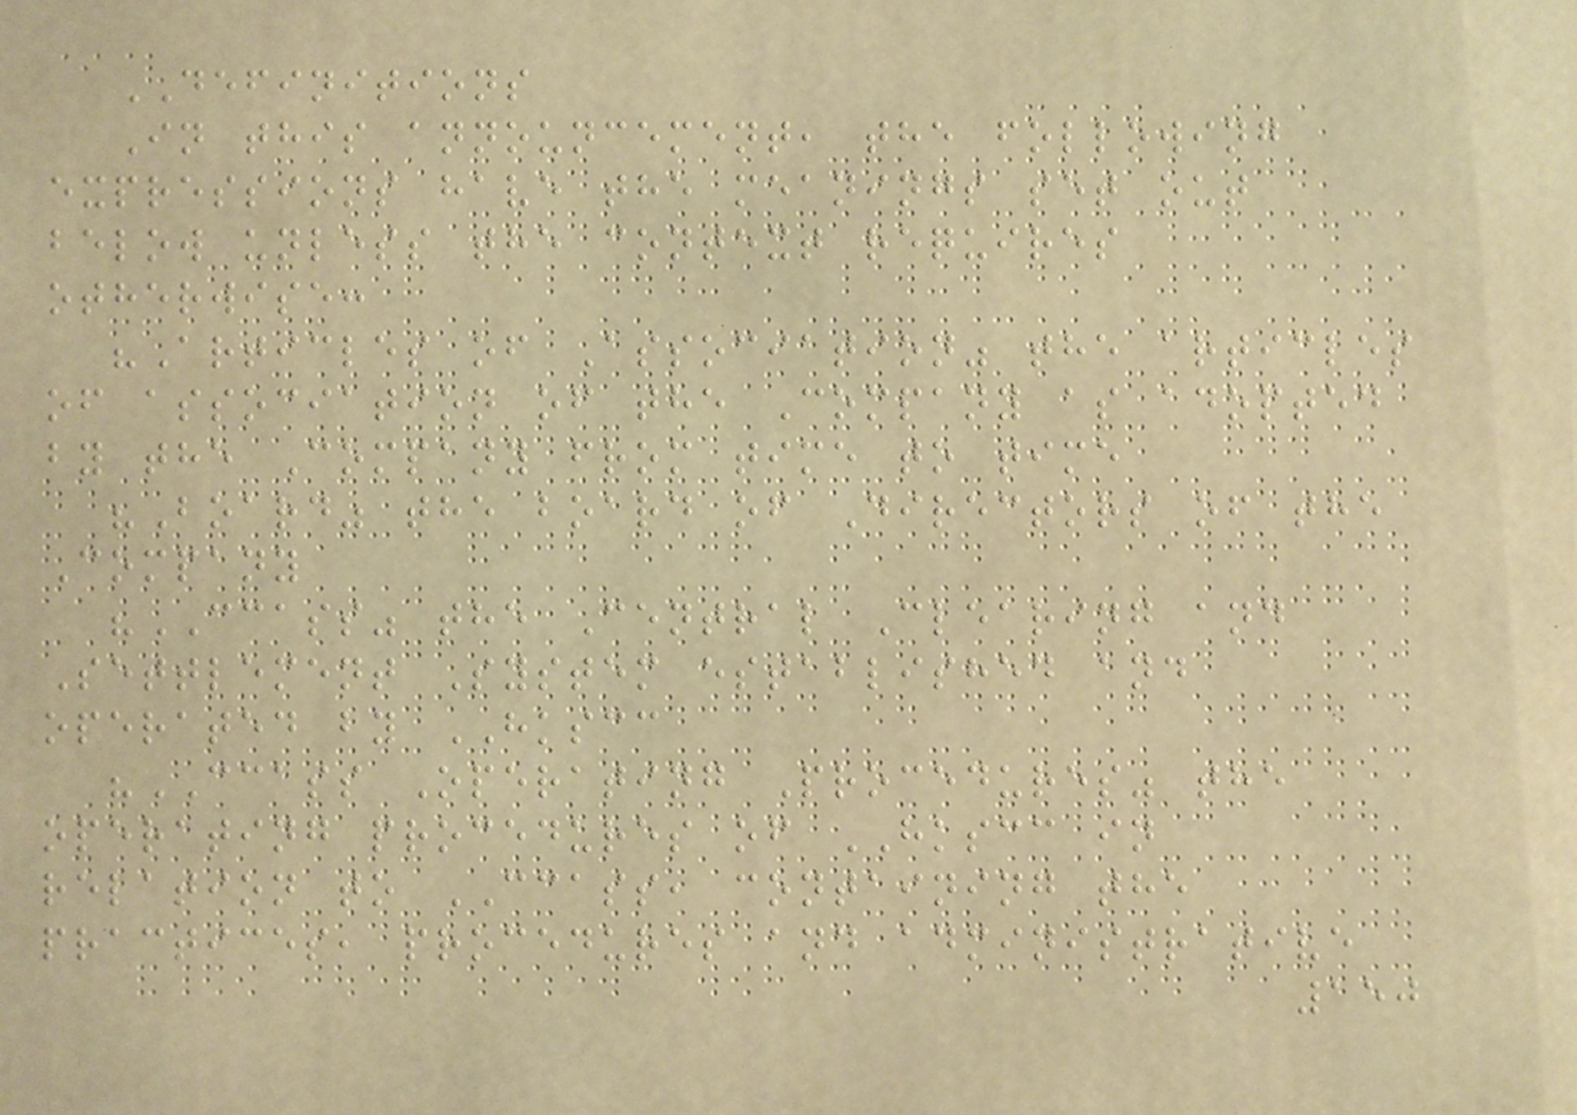DEFINITIONS
In this announcement, the following
expressions have the meanings set out
below unless the context requires
otherwise:
"Articles of Association" the articles
of association of the Company as adopted
by the Company from time to time
"Board" the board of Directors of the
Company
"CCASS" the Central Clearing and
Settlement System established and
operated by HKSCC
"CCASS Operating Procedures" the
operating procedures of HKSCC in
relation to CCASS, containing the
practices, procedures and administrative
150
